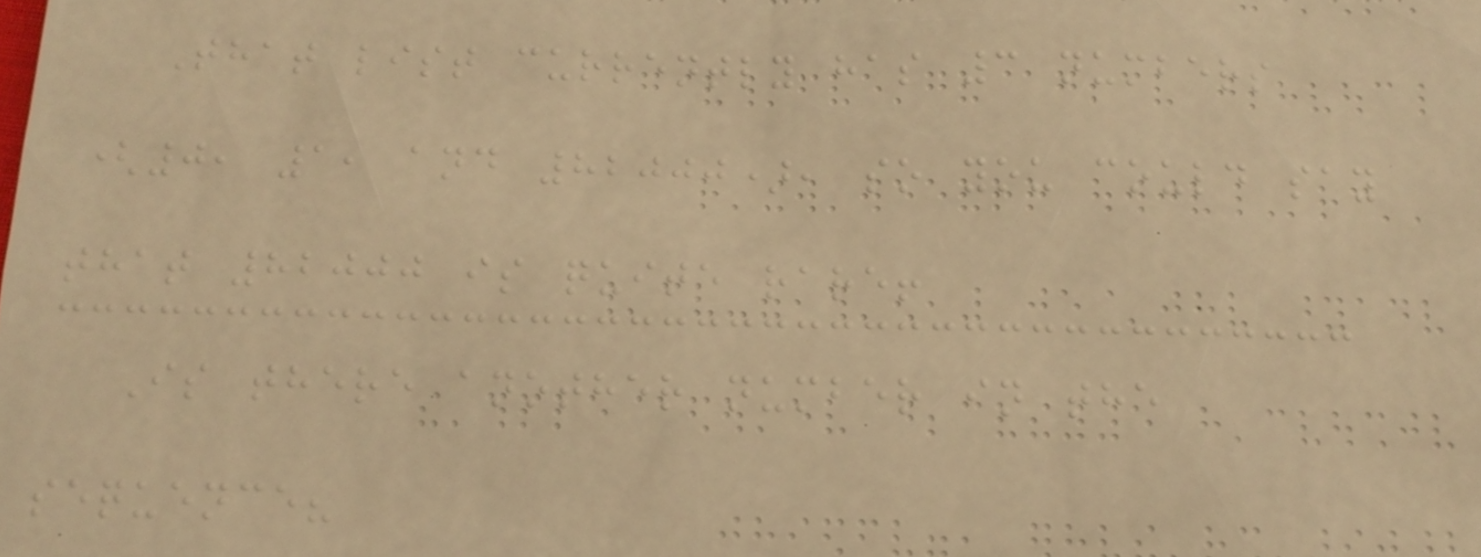That list currently has 3 numbers
(0, 1, and 82000), so you could say
that 82000 is quite rare!
Is there another number in the
sequence?
